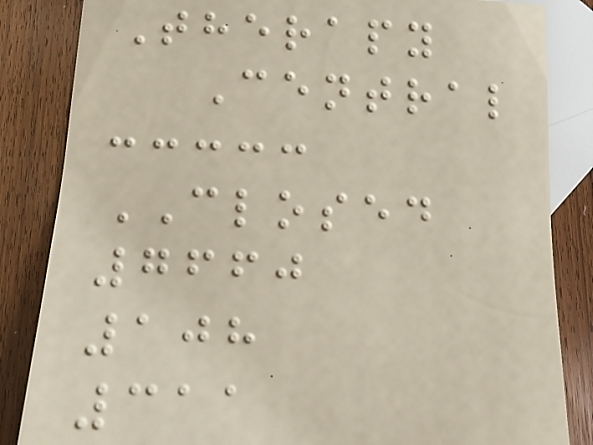Therapy
Central
CLOSED
7660
108
311
